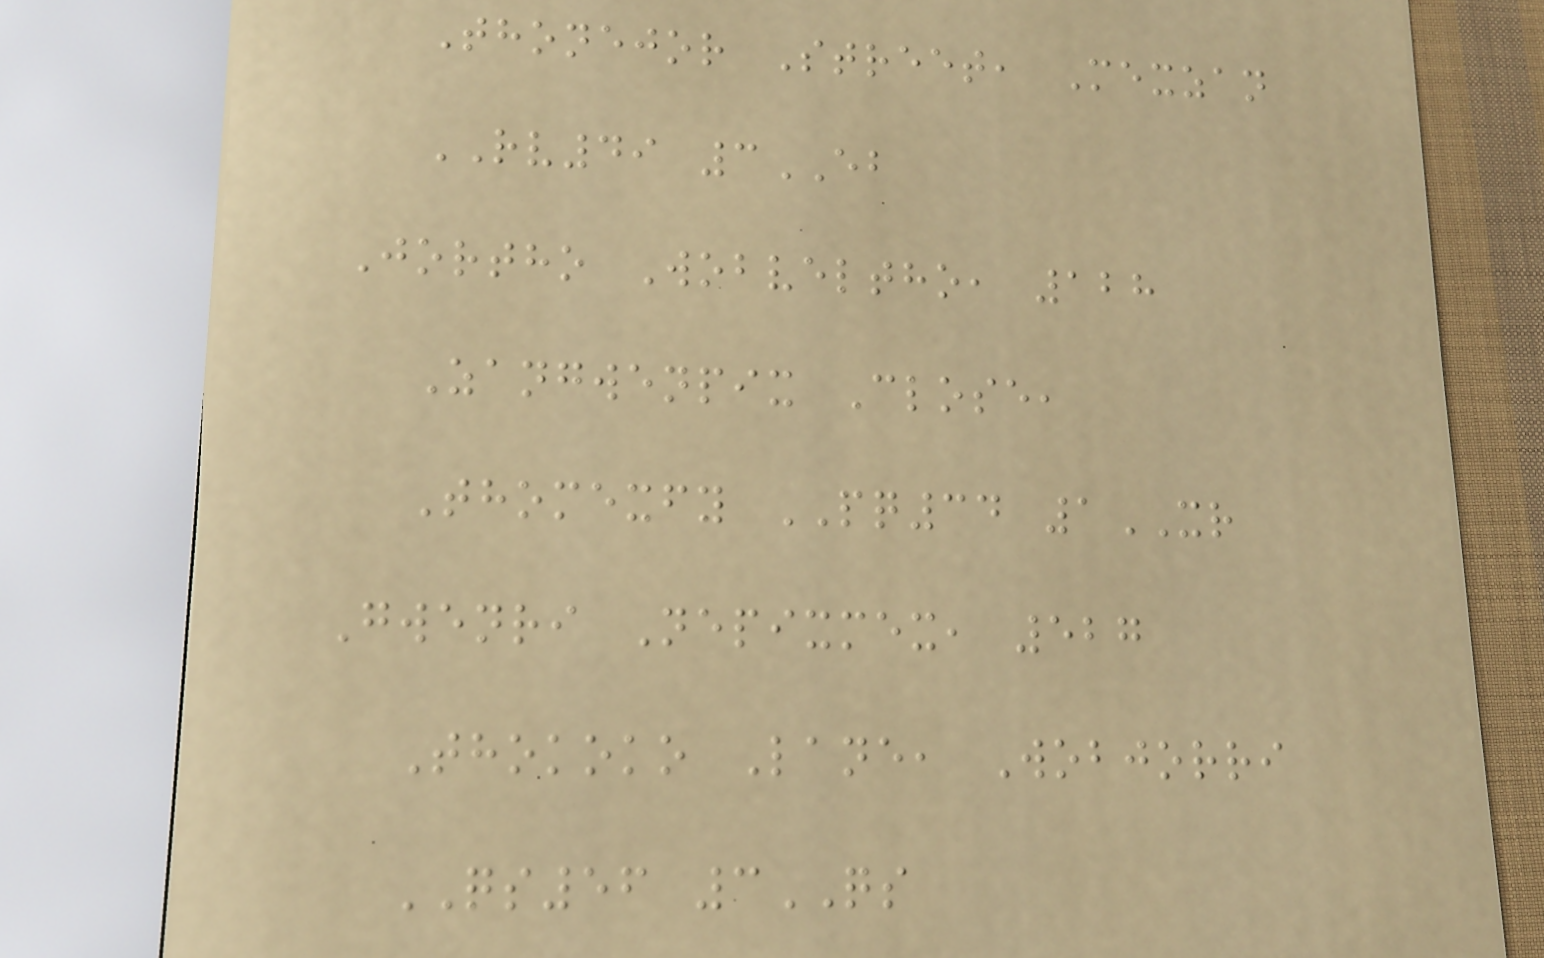Thonejor Street, Mexzan
RV49 3EB
Jortho Wobveltho, 128
Zangwenpix Close,
Thomexfy PQ34 1XR
Gwenri Nepixmex, 527
Thokoko Lane, Wobjorri
QS56 3QS
